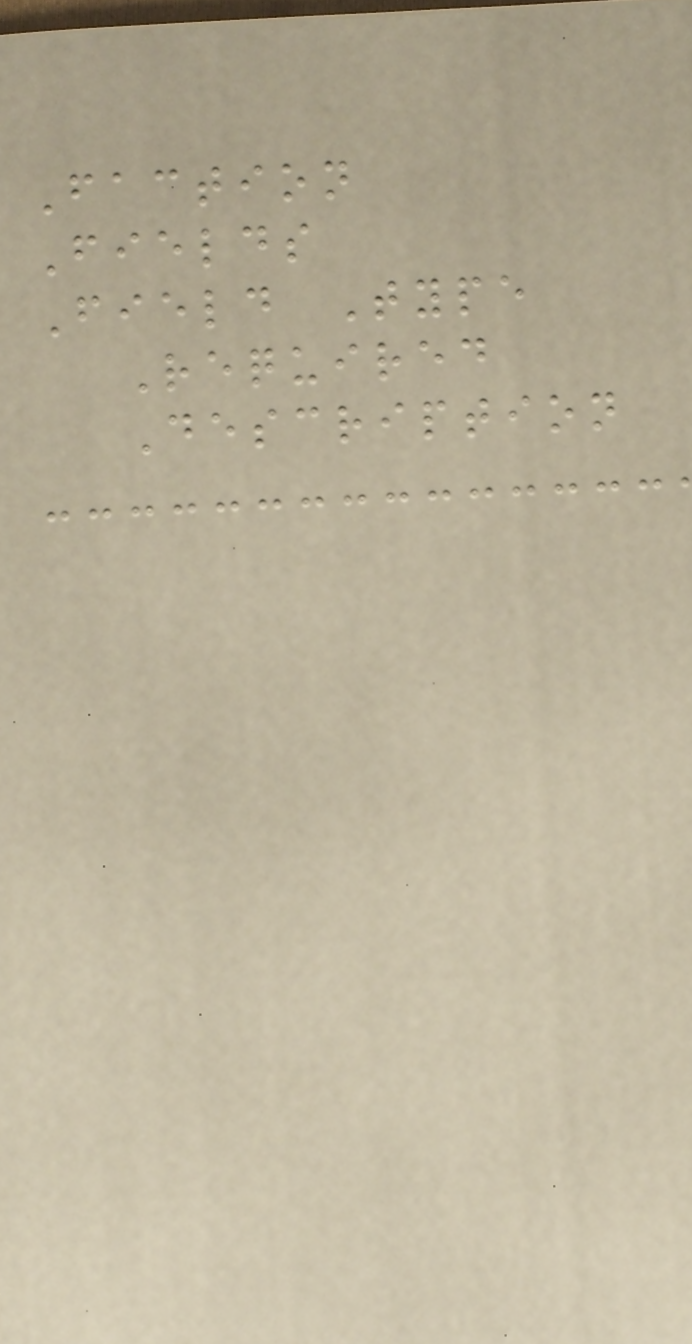Faction
Fields
Field Type
Required
Description
